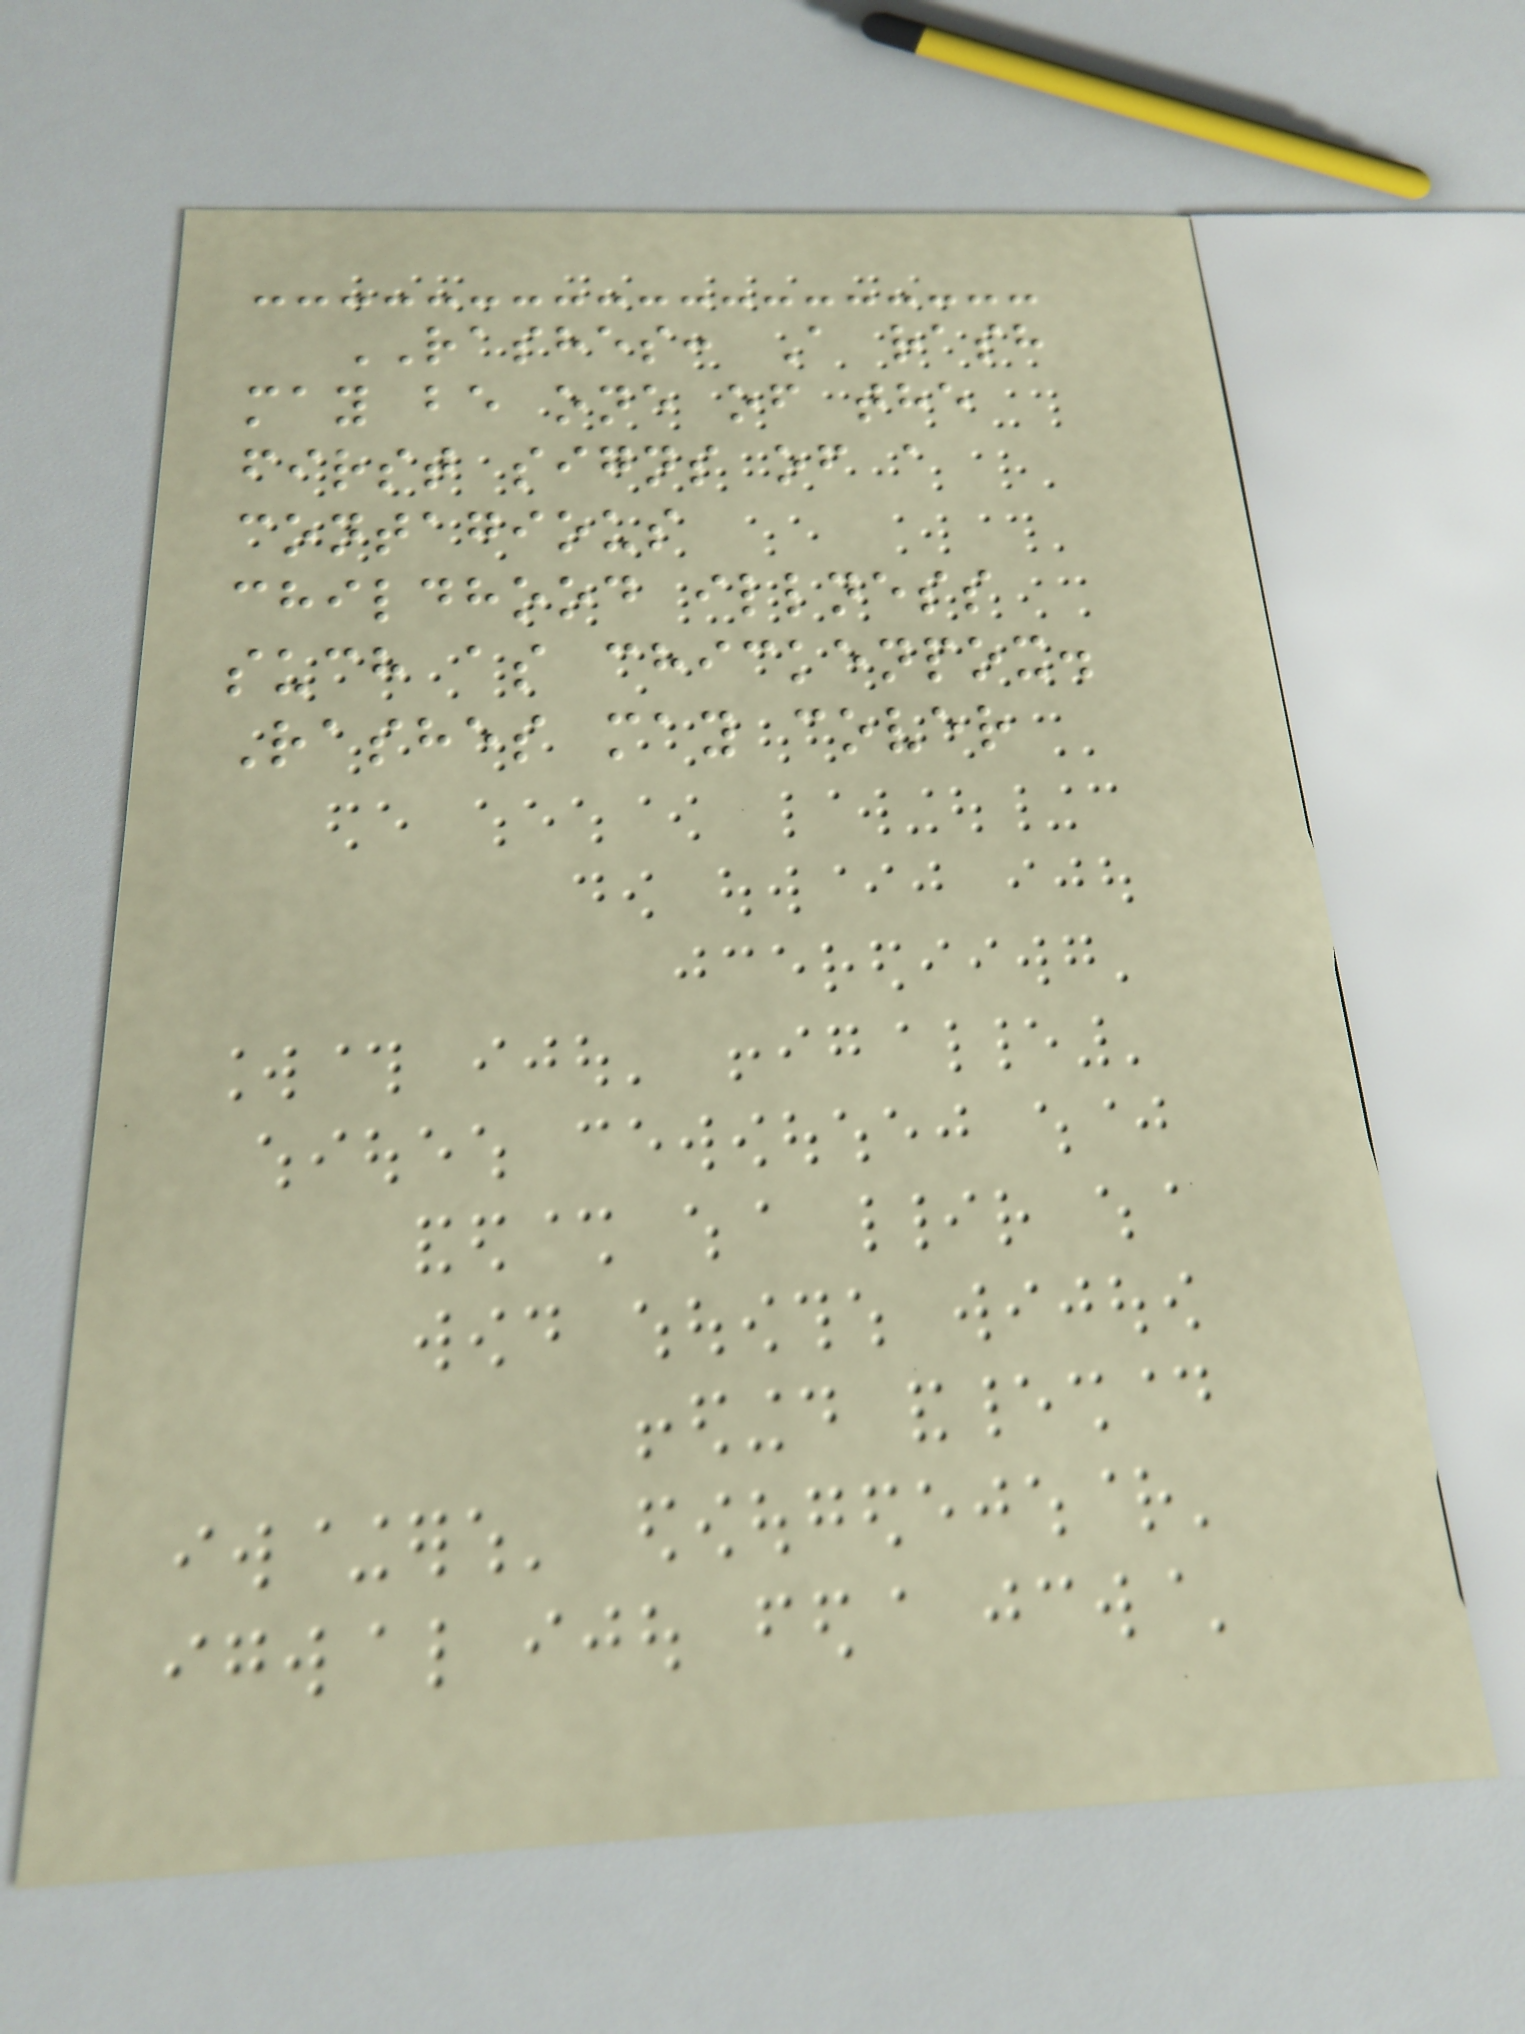RASHES: A rash
may be one of the
first signs of a
contagious
childhood illness
such as chickenpox.
Rashes may cover
